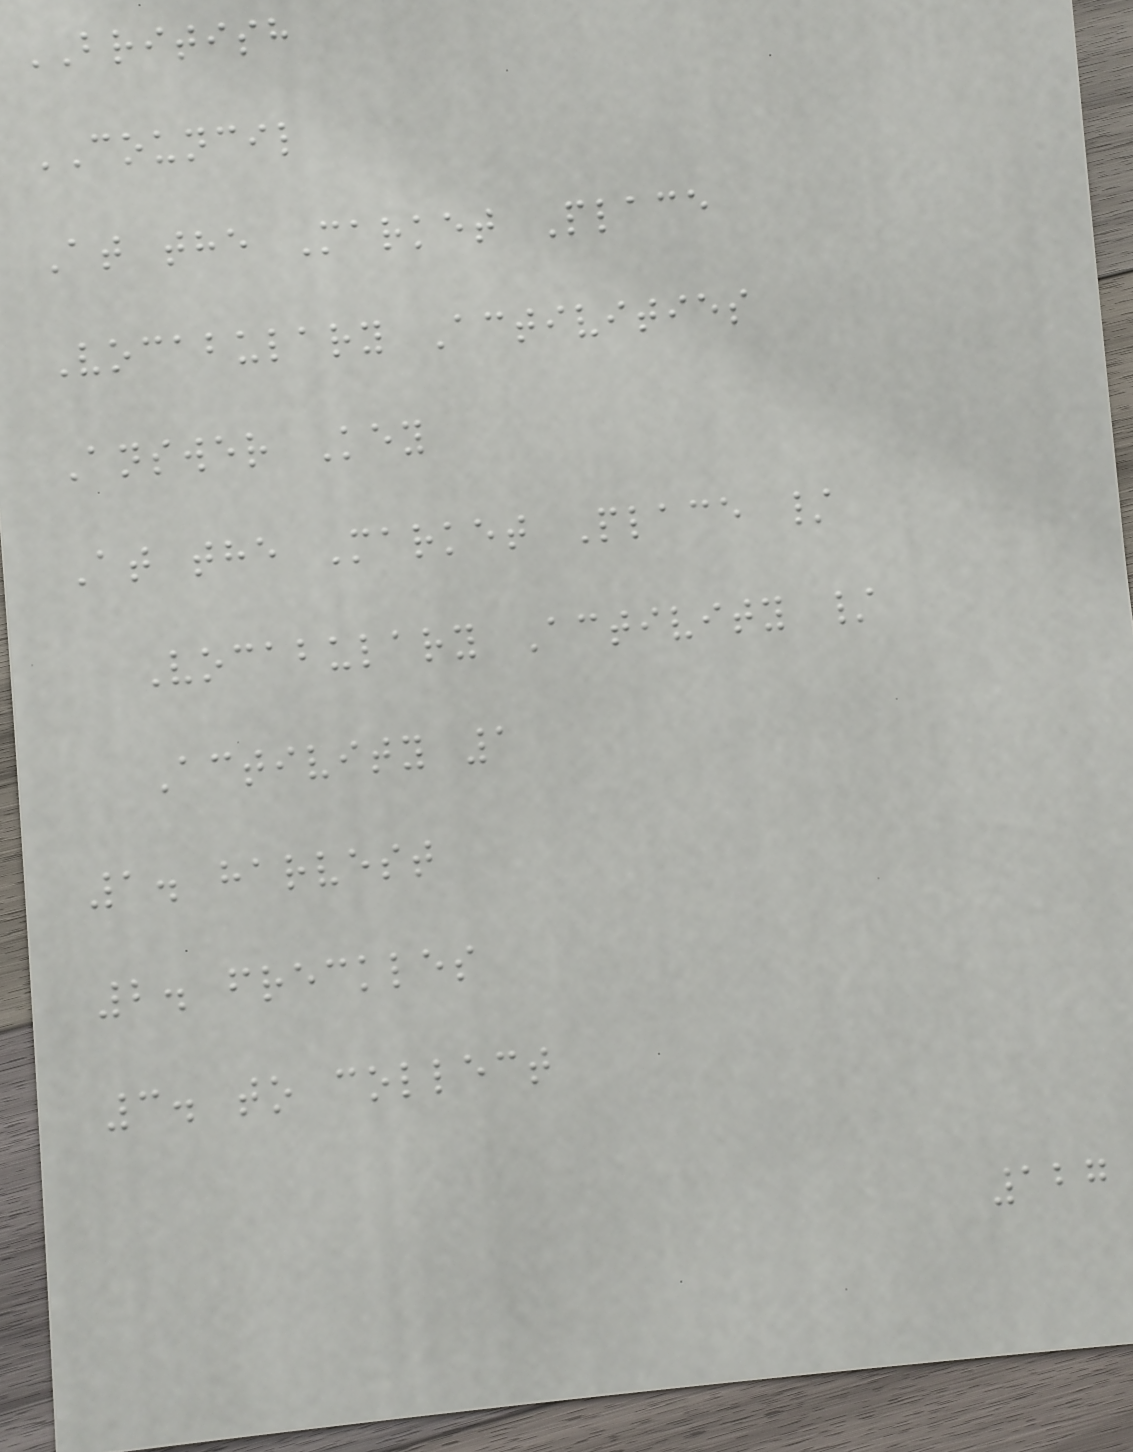BRITISH
COUNCIL
At the Market Place
Vocabulary Activities
Answer Key
At the Market Place /
Vocabulary Activity /
Activity 1
1. harvest
2. freckles
3. to collect
127
